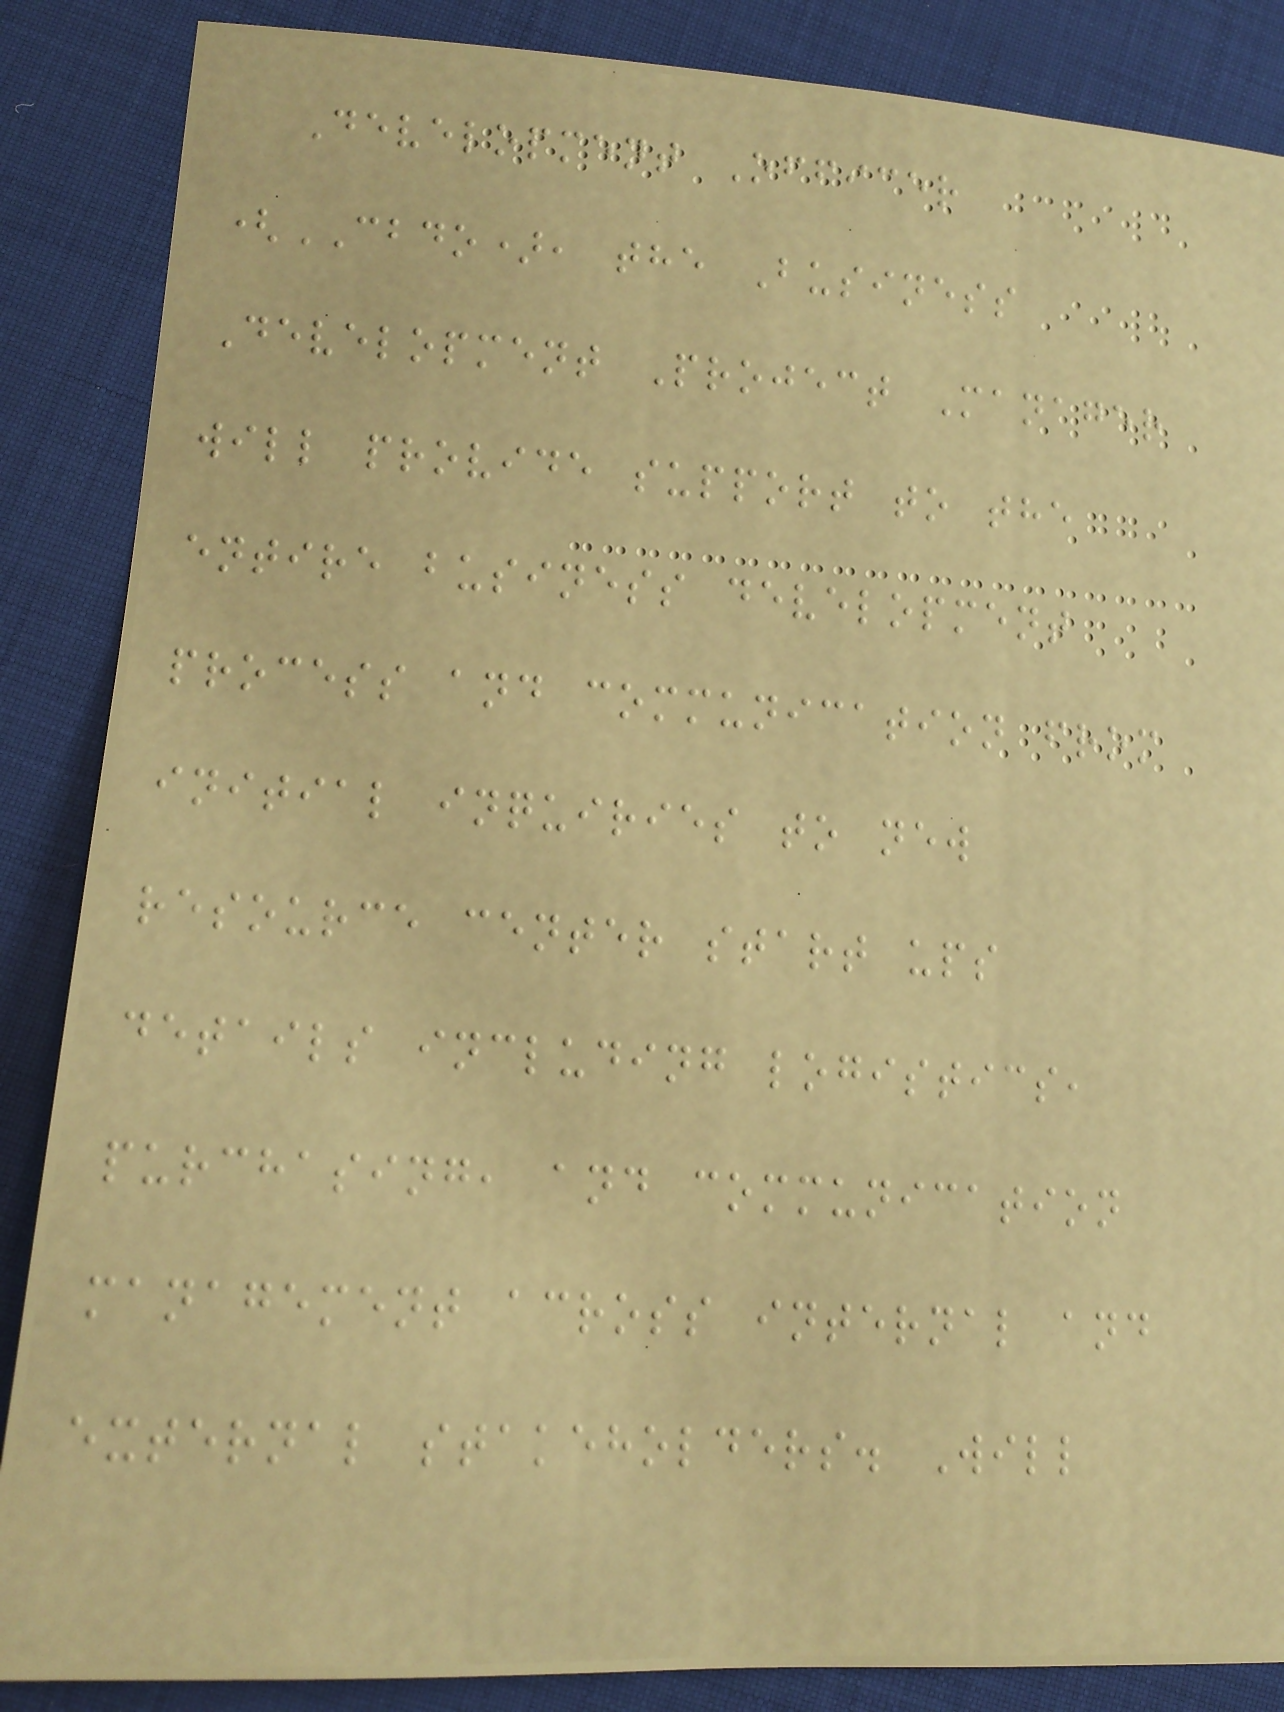Development Officer
(CBDO), the Business
Development Project Manager
will provide support to the
entire business development
process and communication from
initial inquiries to new
resource center start ups
details including logistics,
purchasing, and communication
management across internal and
external stakeholders. Will
